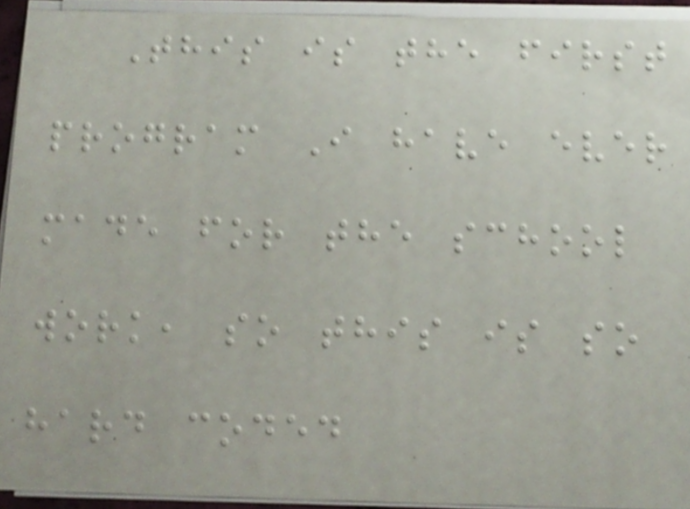This is the first
program I have ever
made for the school
work, so this is so
hard coded
